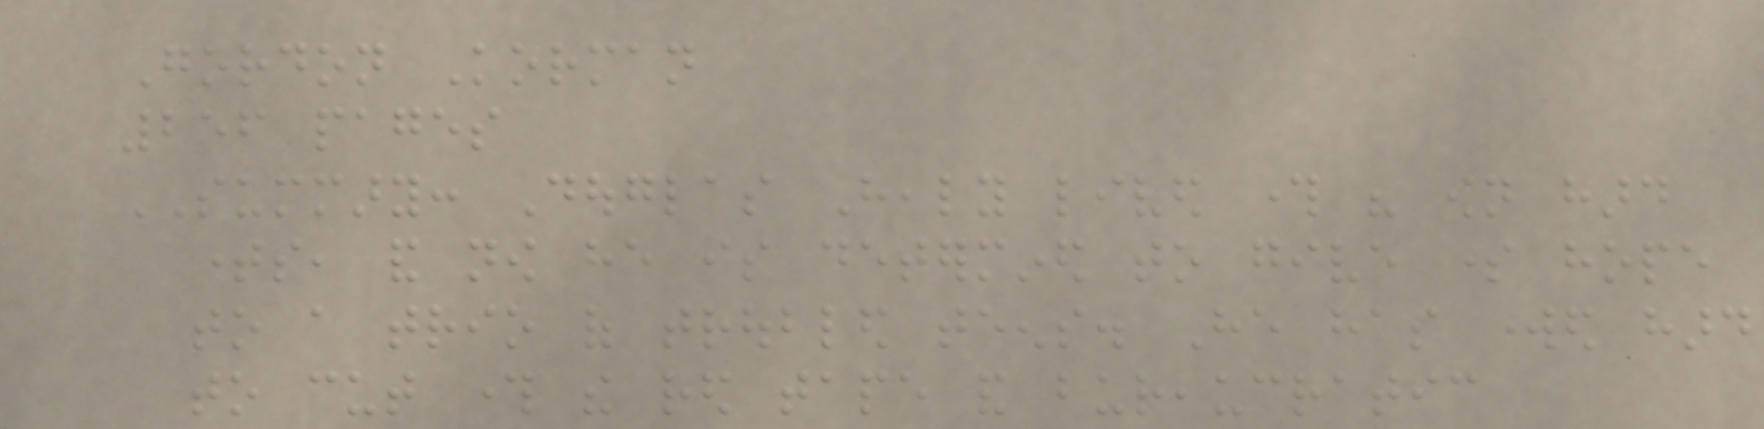Gordon Korman
256 pages
SUMMARY: Douglas Healy lived through his own hard
times, and now he is determined to give some hope
to a trio of troubled teens. He has worked hard
to cut through the red tape and bureaucratic
